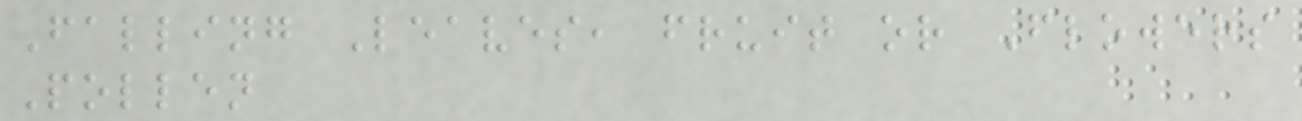Falling Leaves, fruit or Flowers
Pollen
